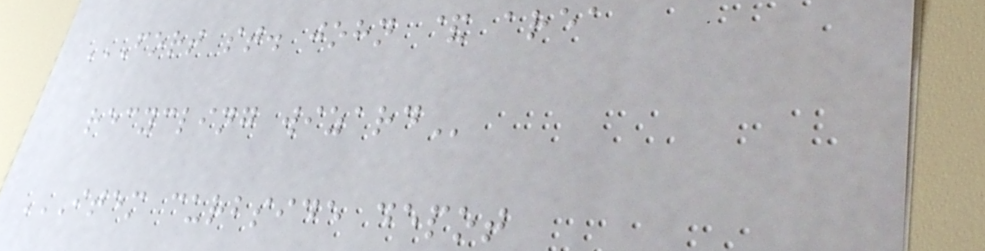FORT ST. JOHN & AREA
RECYCLING WIZARD
ITEM CURBSIDE DEPOT
